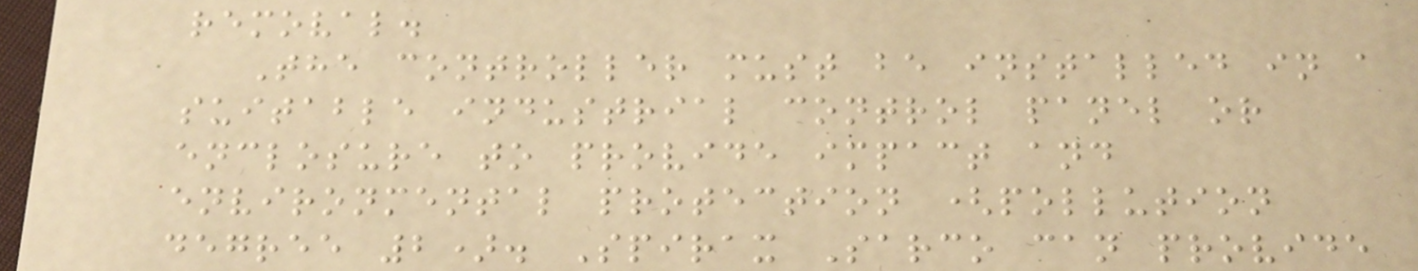removal.
The controller must be installed in a
suitable industrial control panel or
enclosure to provide impact and
environmental protection (pollution
degree 2). Spirax Sarco can provide
